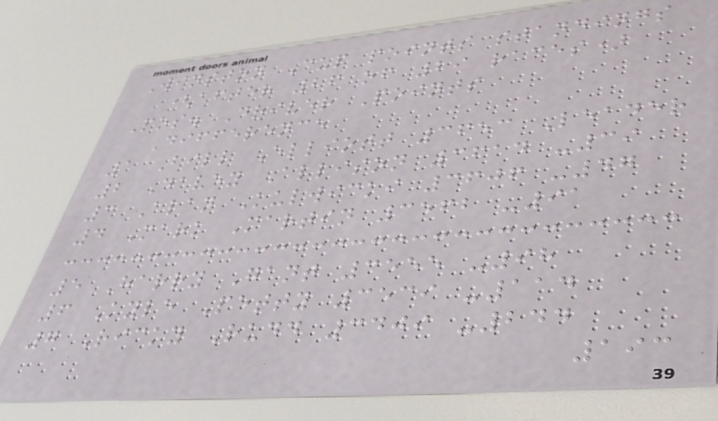Winston Cup points standings
(after 26 of 29 races)
Pos. Driver Points
Difference
1 Bill Elliott 3653 Leader
2 Davey Allison 3614 -39
3 Alan Kulwicki 3606 -47
4 Mark Martin 3562 -91
5 Harry Gant 3555 -98
6 Kyle Petty 3539 -114
7 Ricky Rudd 3409 -244
193
